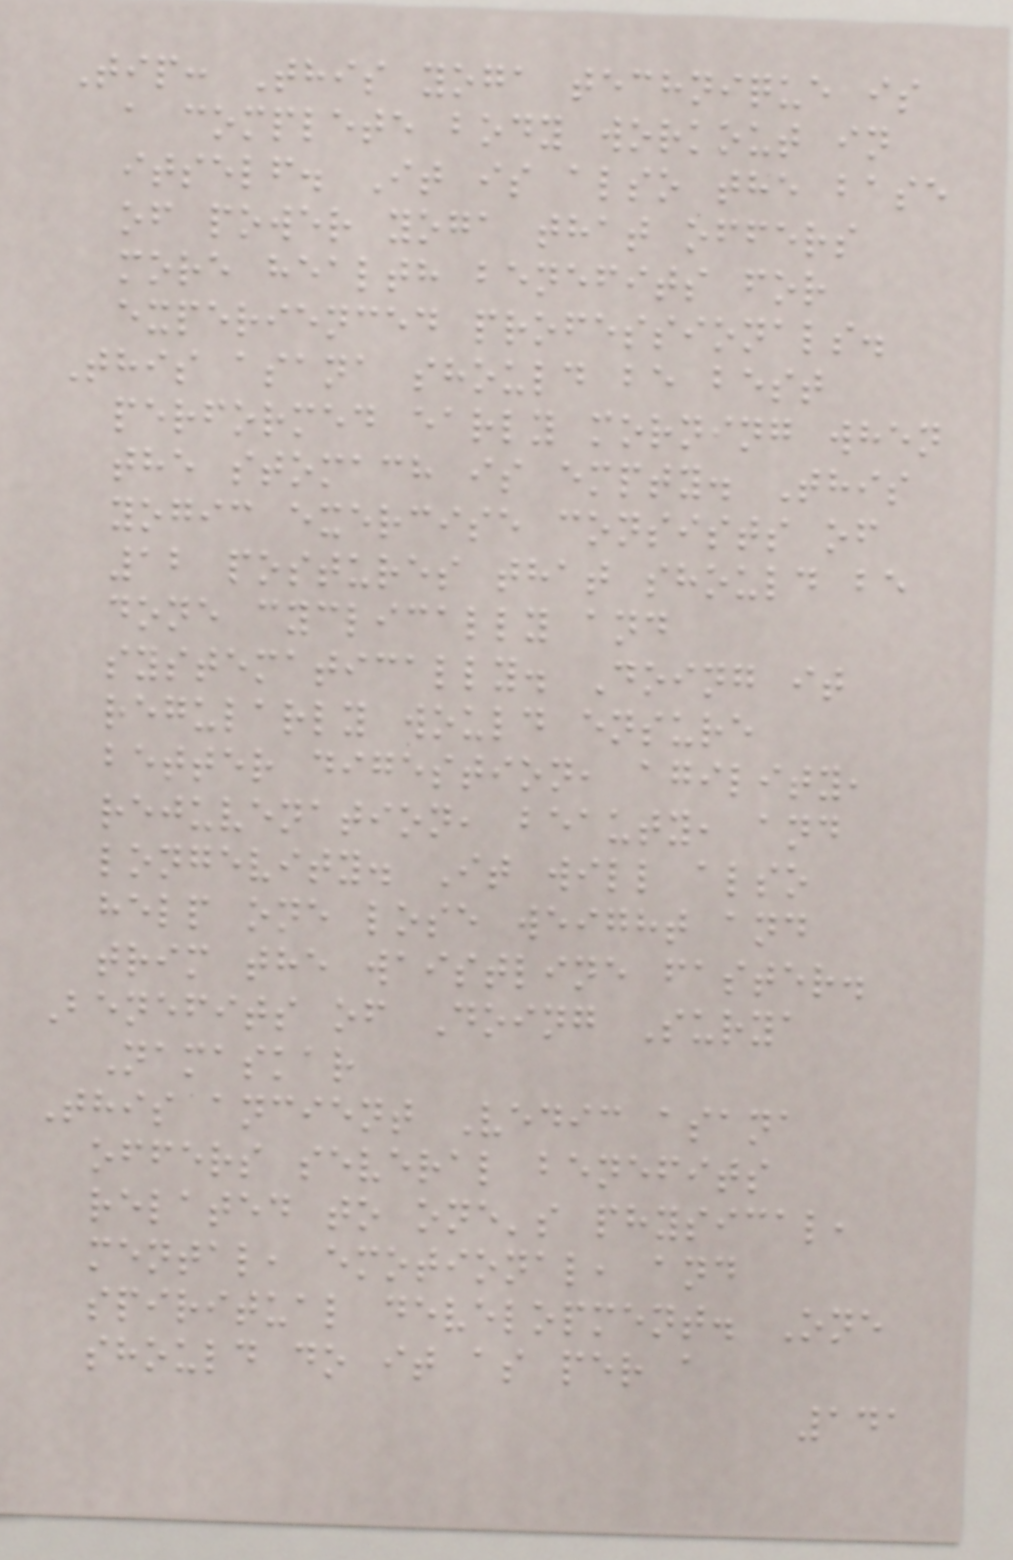Tip: This yoga technique is
a complete body workout in
itself. It is also the base
of power yoga that offers
more health benefits for
experienced professionals.
This asana should be best
performed early morning when
the stomach is empty. This
yogic exercise consists of
12 postures that should be
done cyclically and
systematically. Doing it
regularly would ensure
better digestion, agility,
rejuvenation, beauty, and
longevity. It will also
help one lose weight and
trim the waistline faster.
Benefits of Doing Surya
Namaskar
This ancient Vedic asana
offers several benefits
related to one's physical,
mental, emotional, and
spiritual development. One
should do it as per a
141
